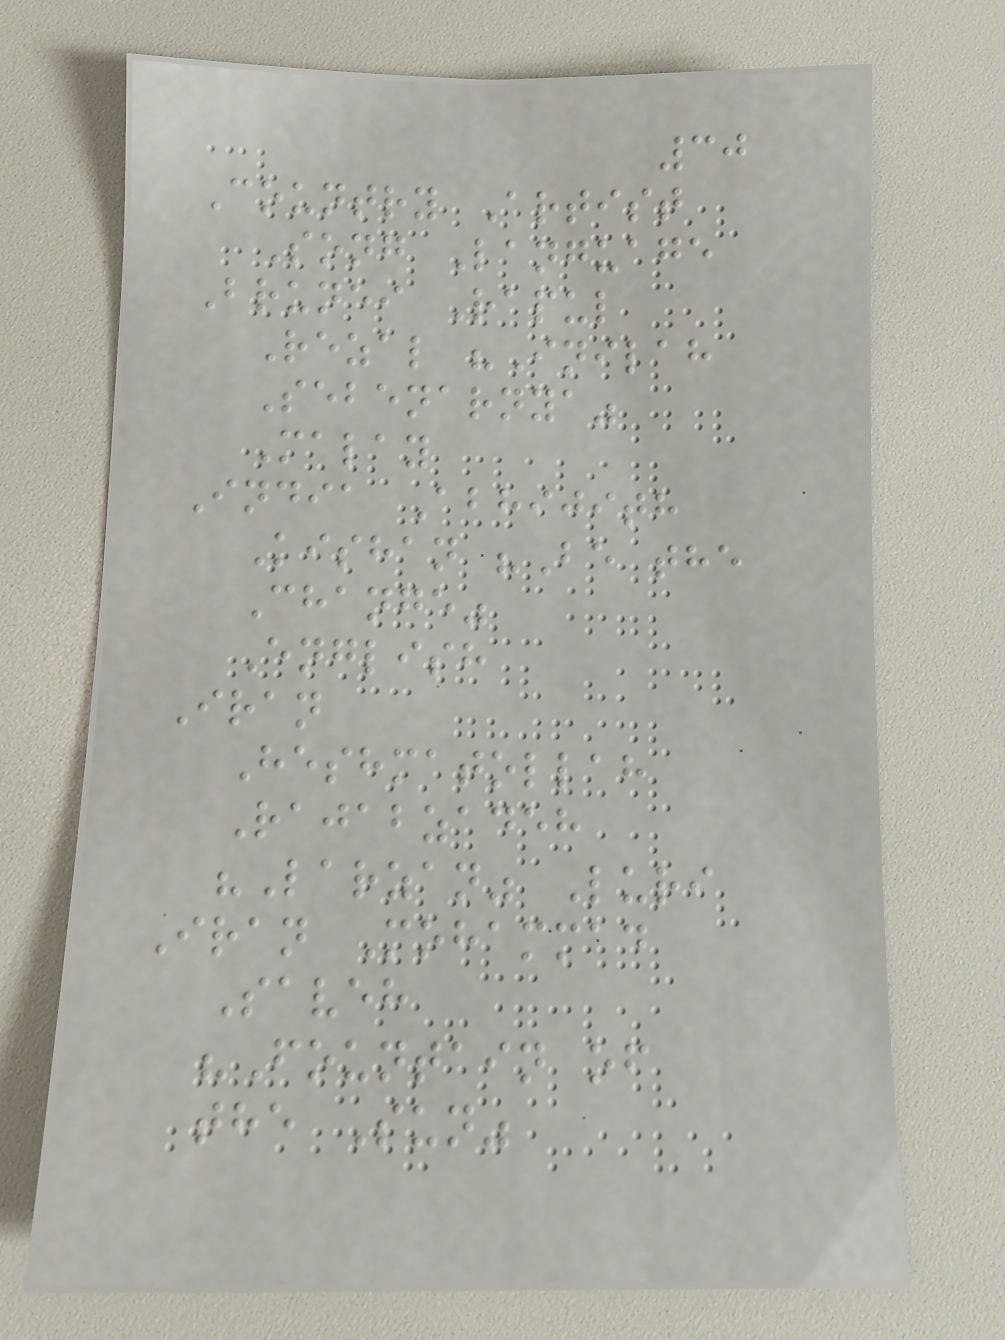30
Country Artist
Song Language
Brunei Rapul
Rezal "Inilah
Sebenarnya"
Malay
India Abhijith
Kishan "Be the
Change"
English
Iran
Heshmatollah
Rajabzadeh
"Larzan" Luri
Iran Mohammad
Saveh
"Fountain of
the Sun"
